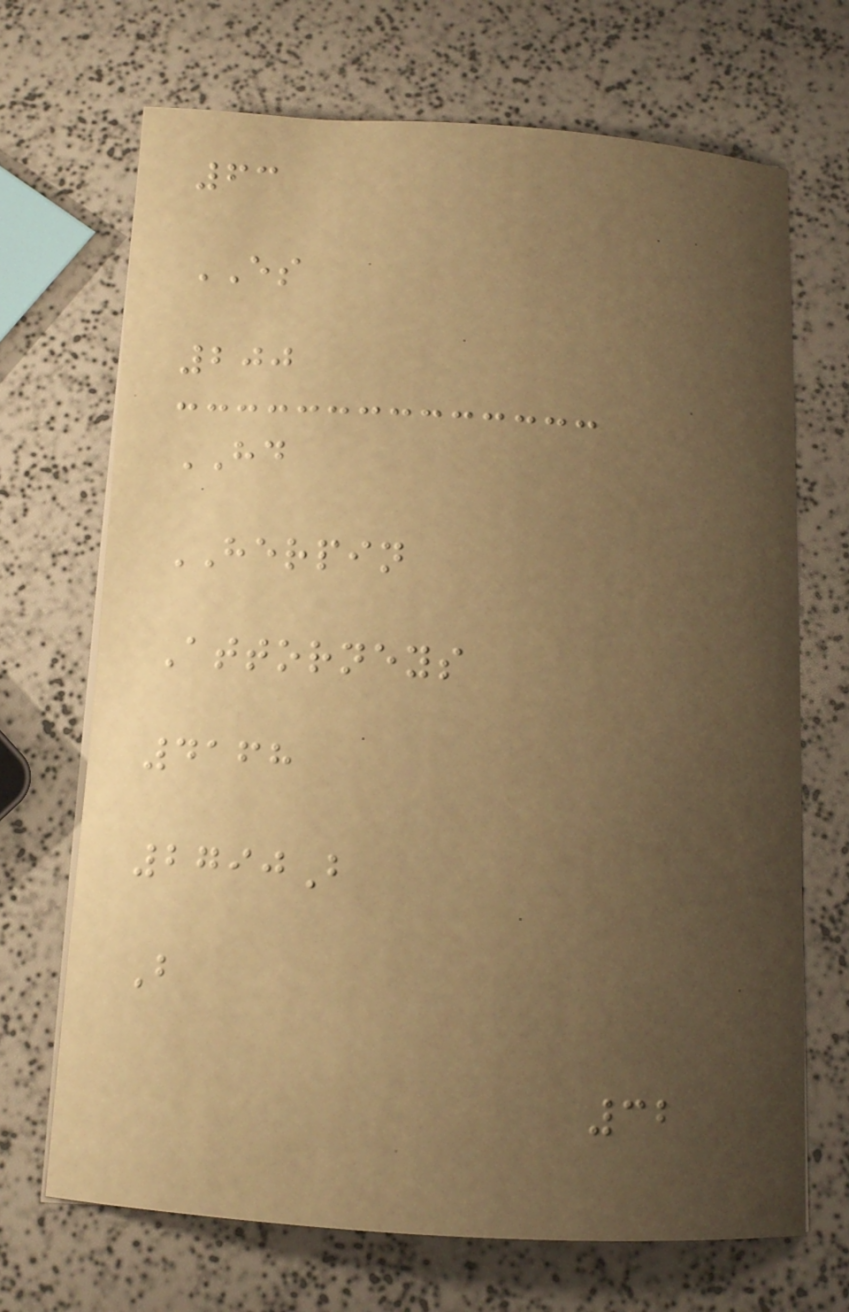63
ES
200
HD
HERPIN
Attorneys
4168
2790B
B
32
